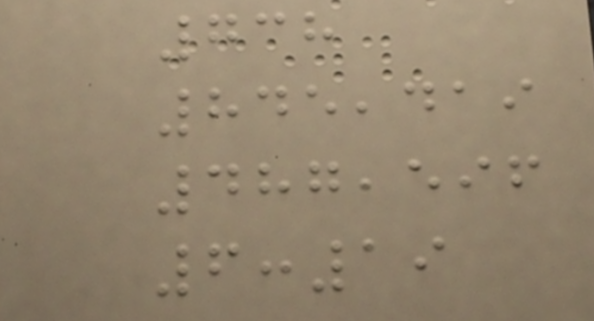738
845,419
487,596
6:19
